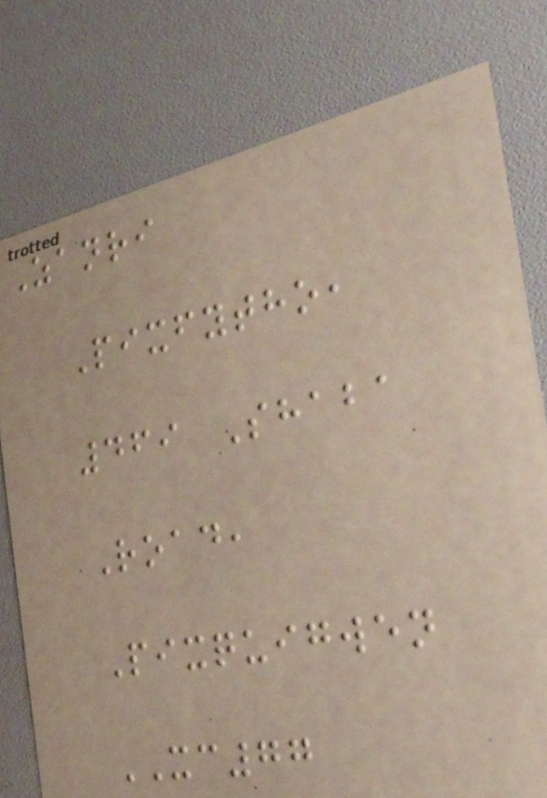Zanri
Pixfytho,
469 Shaba
Road,
Pixquigwen
XC77
